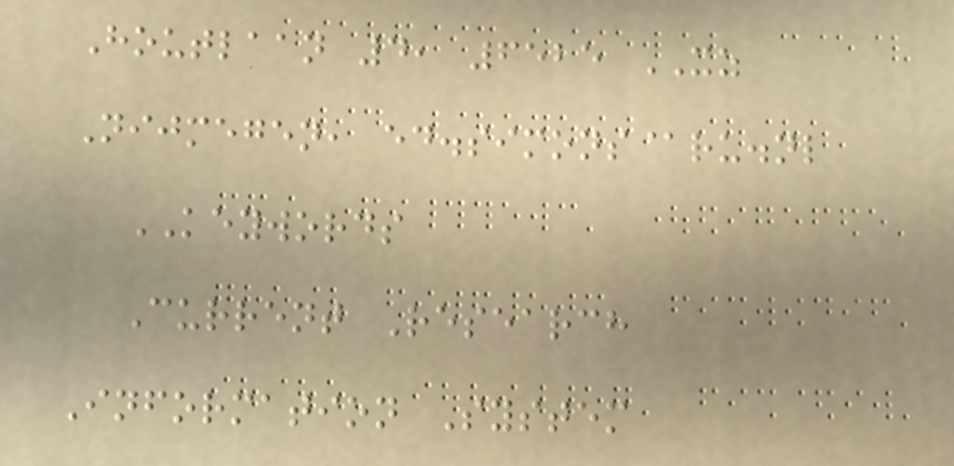Houtlaan 4, 6525 XZ
Nijmegen, ed.simons@ru.nl
KEYWORDS
Current Research
Information System
